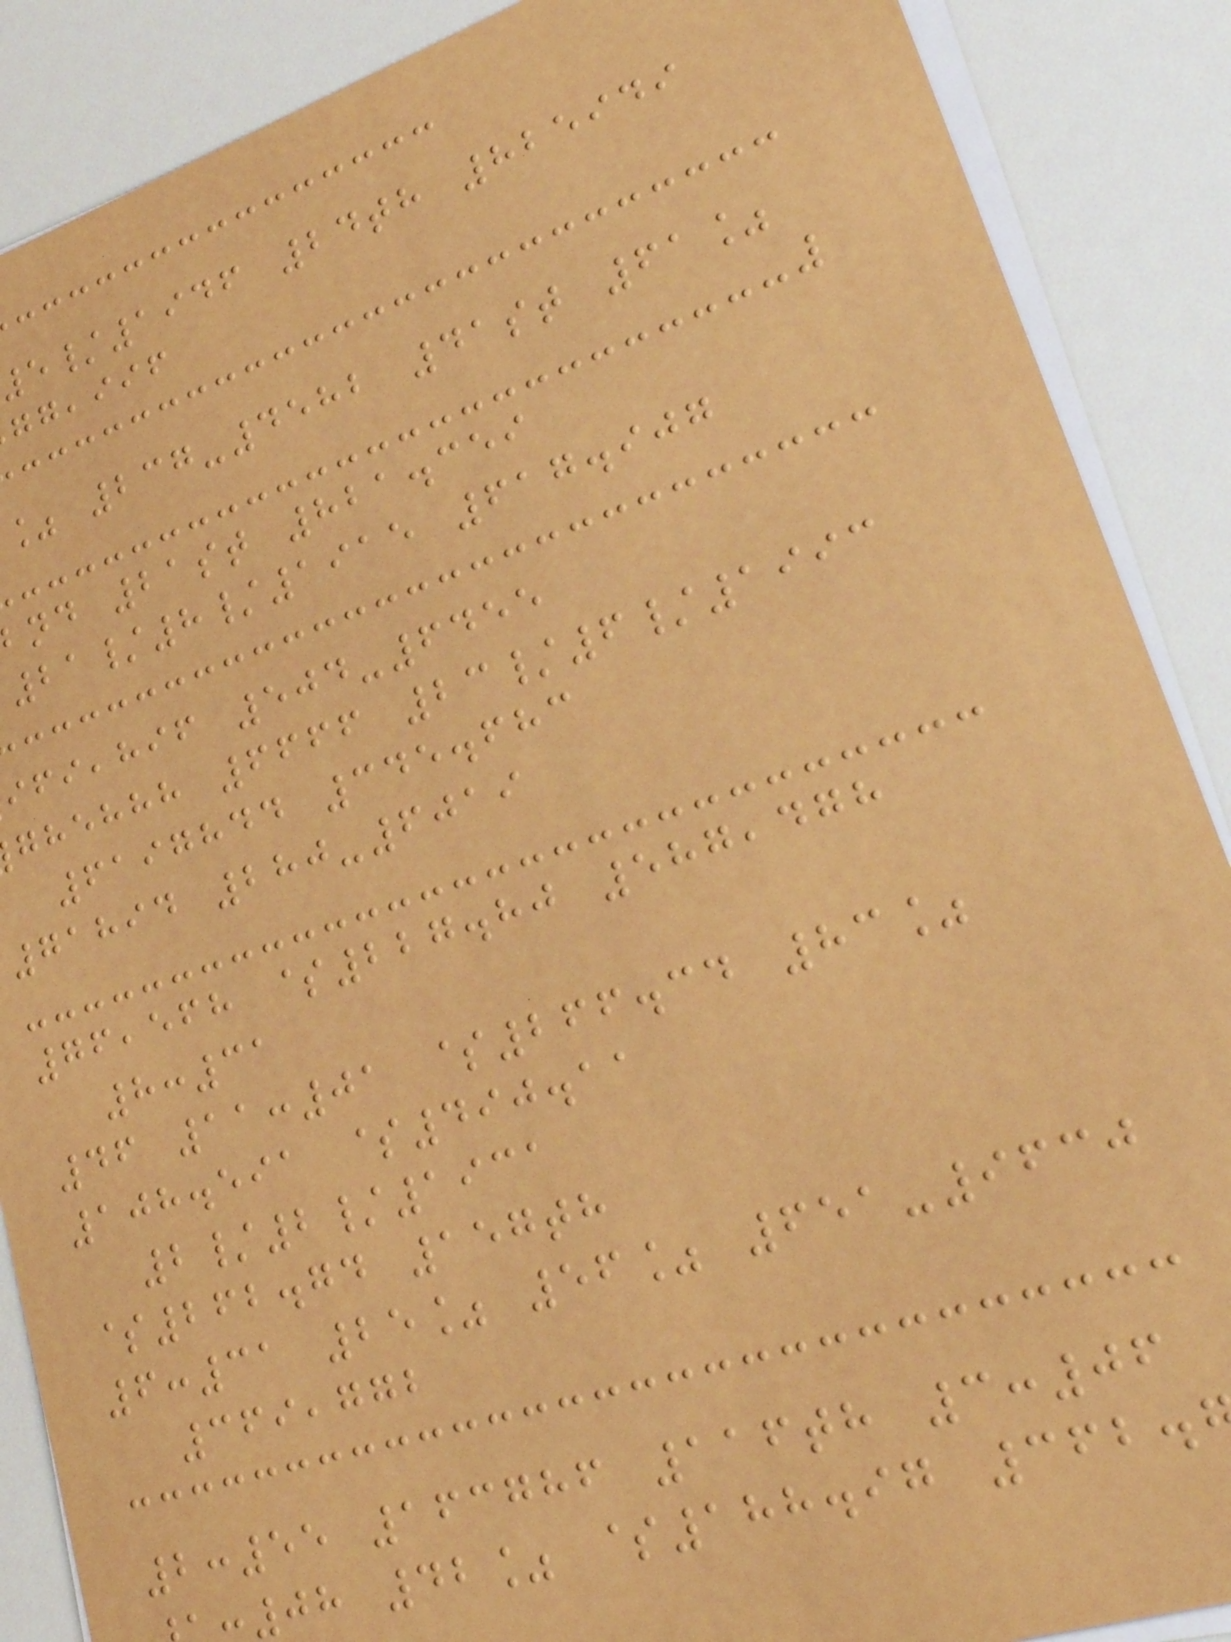/1946 24th 825949
,iif
% 237-4582 41st 61%
nd 21st 821.359
21/8/1915 617.907
,hif 504-6455
ghehhh 6666 23/6/1993
6197844 345.683
71894 280-6019
76,568 $227.80 587,478
8:31
46 11:01 $266.34 83%
108.591 $490.11
2/2/1931
$262.74 157th
6:31 25% 56% 651-9630
369,772
2:55 163786 116th 3:06
08 42% $188.97 362.
